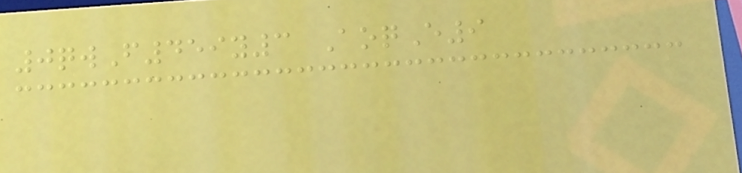0qwF459y3 AoqE9
